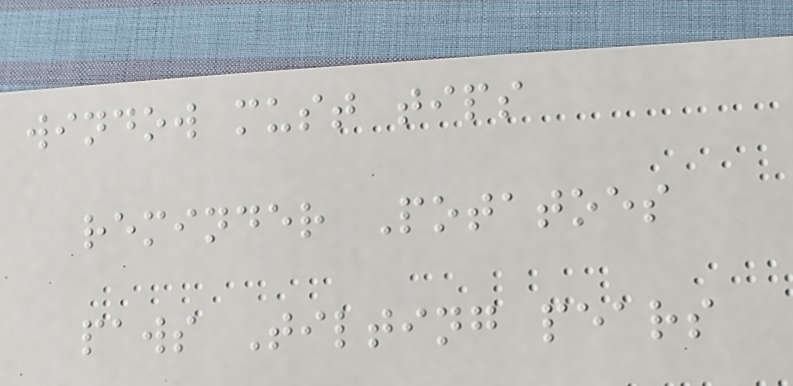window must tips
reminder Potatoes
paws Tilting pears
